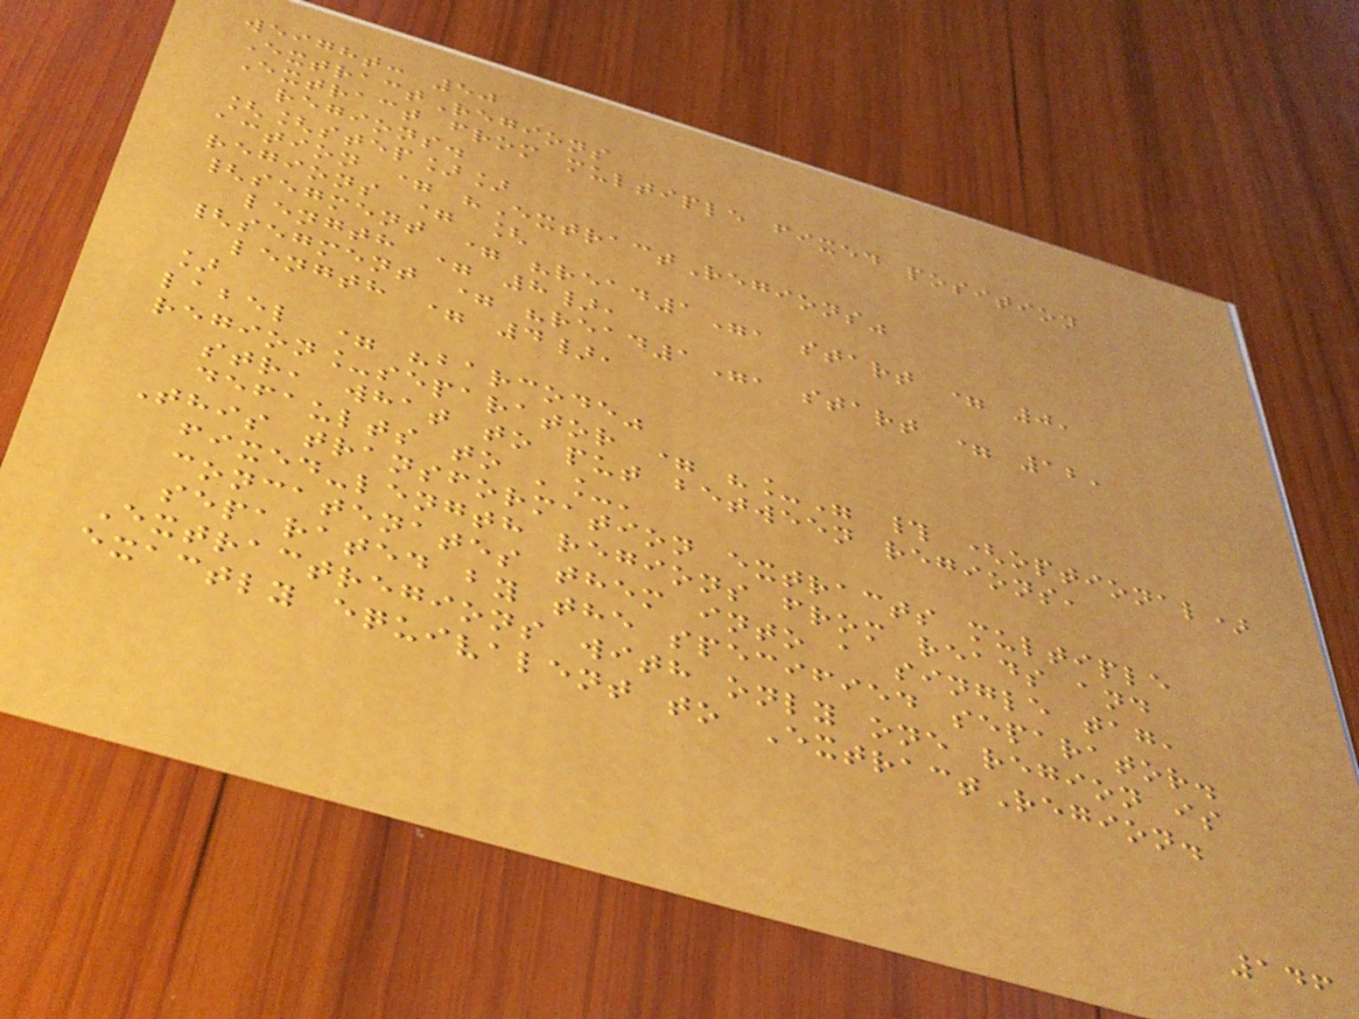weight: 50
ExtractRegions
Extract from multiple fixed position
regions.
[[step]]
action = "ExtractRegions"
regions = [
{segment = "read1", start = 0,
length = 8},
{segment = "read1", start = 12,
length = 4},
]
label = "barcode"
region_separator = "_" # (optional)
str, what to put between regions,
defaults to '_'
This transformation extracts multiple
fixed-length regions from reads and
concatenates them into a single tag,
separated by the specified separator.
Extractregions with only one region is
exactly equivalent to ExtractRegion.
146
